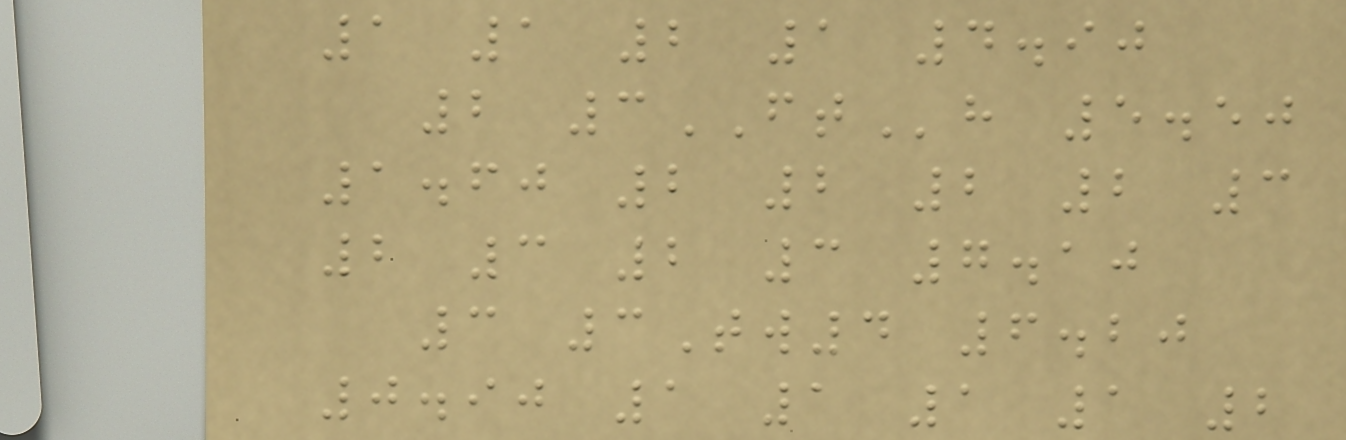1 1 2 1 4.90
2 3FTh 5.50
1.60 2 2 2 2 3
2 3 2 3 7.10
3 3Tw4 6.20
0.90 1 1 1 1 2
